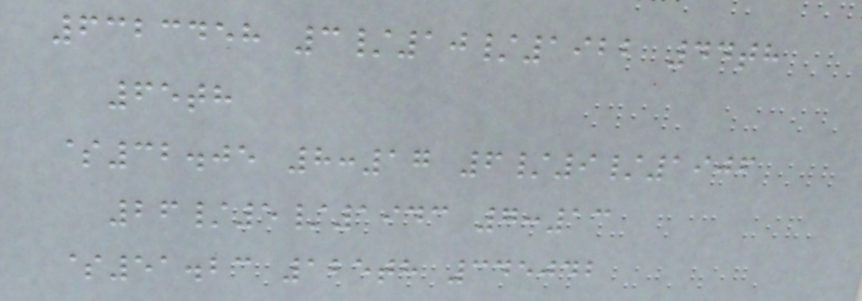6323458 3/10/1922 44th
65th
$32.05 8:17 6/9/1906
26/5/1943 7:13
$51.23 125th 345042
